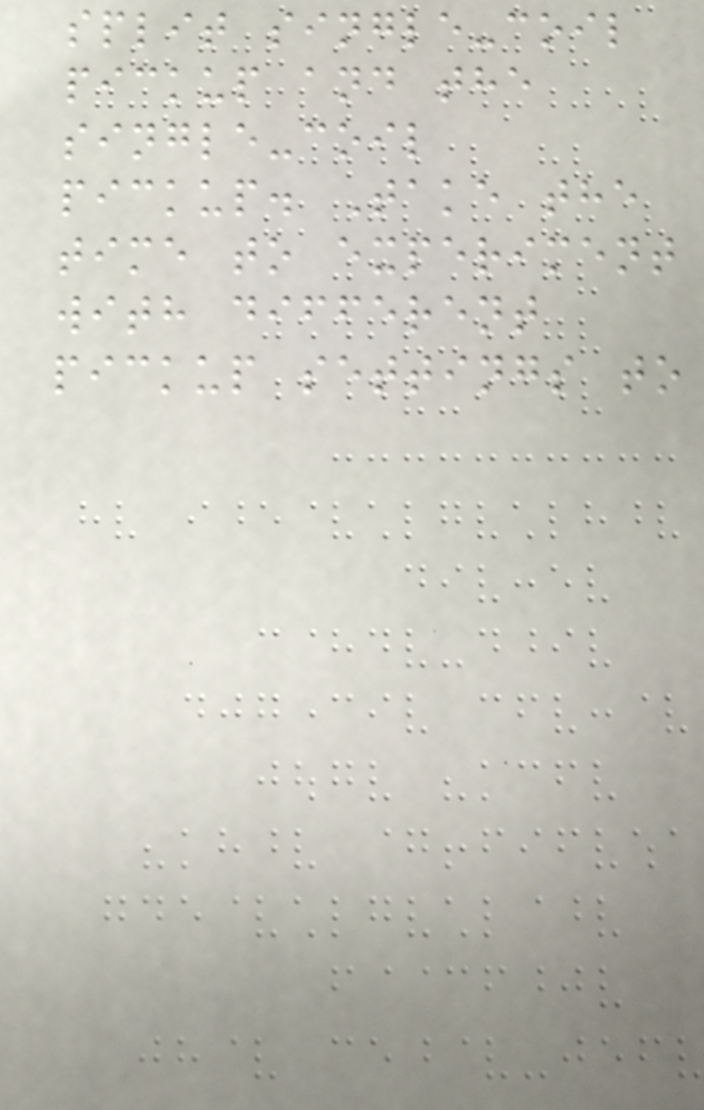split single-coil
pickup and the
single-coil
pickup. Take the
time to experiment
with different
pickup settings to
